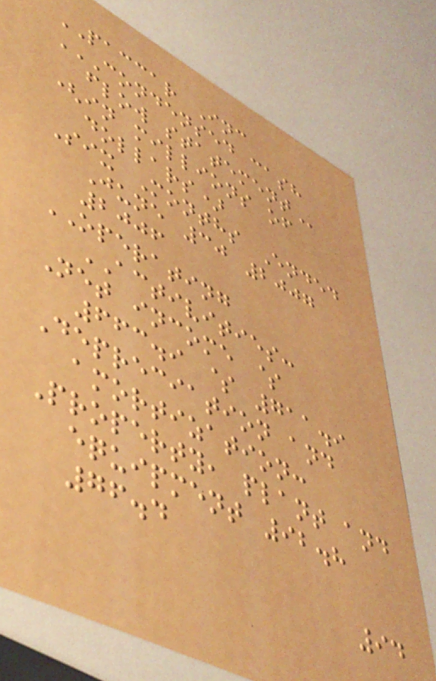PACCAR Inc
CONDENSED CASH
FLOW STATEMENT
(in millions of
dollars)
Six Months Ended
June 30 2007
2006
OPERATING
ACTIVITIES:
Net income $
663.9 $ 711.9
Depreciation and
amortization:
Property, plant and
equipment 92.8
76.4
94
